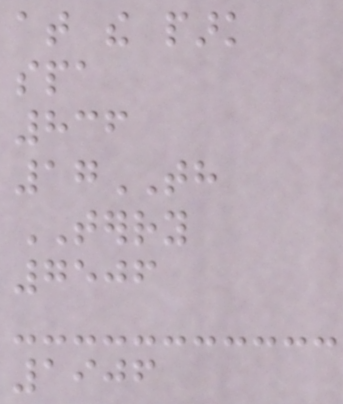at the park
spa
836
17TH
TERRY
7506
1906
